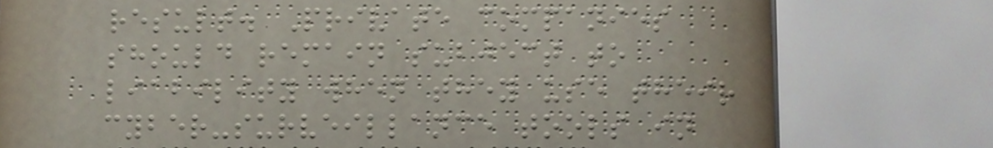result. Private companies
should remain subject to
liability when they use their
cyber-surveillance tools in
